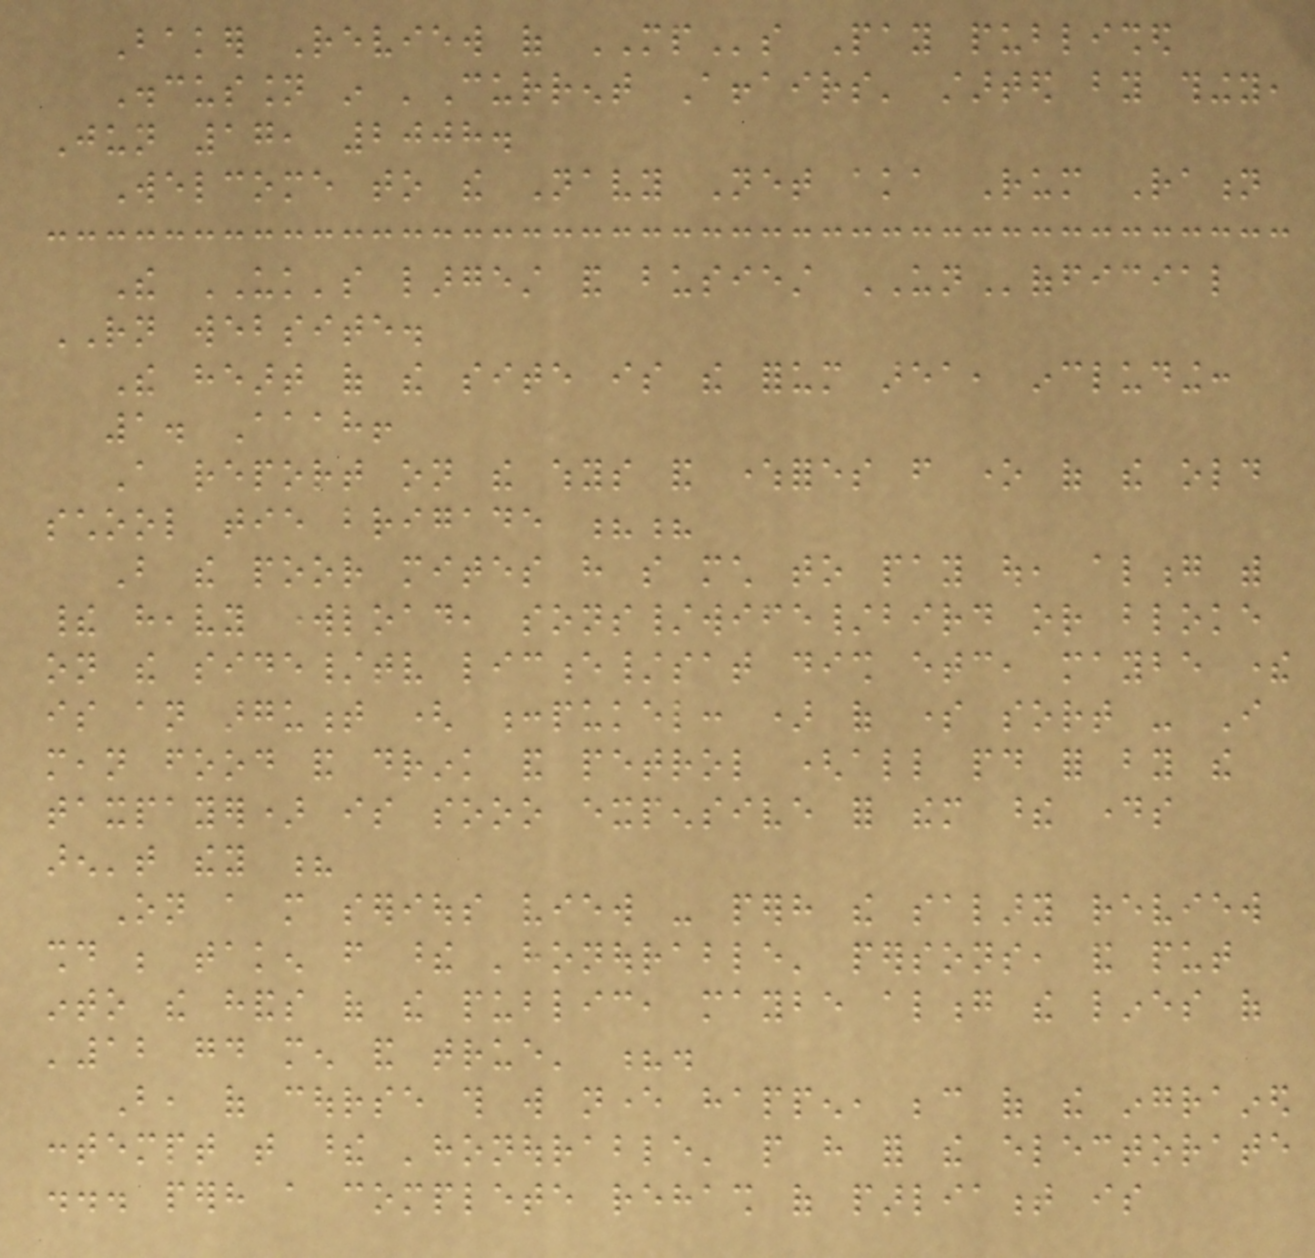Baker Review of MPs Pay published
Discussion in 'Current Affairs' started by thingy,
Jun 17, 2008.
Welcome to the Navy Net aka Rum Ration
The UK's largest and busiest UNofficial
RN website.
The heart of the site is the forum area, including:
1. Aaah!
A report on the whys and wherefores from one of the old
school tie brigade ??
But the poor mites have so much to pay out, along with
their heavy workload, sons/wife/bird or bloke
on the side/tv licence/sat dish etc, maybe there
is an argument ( :pukel: ) of some sort - I
mean food and drink and petrol (all paid for by the
taxpayer) is sooo expensive for them these days
aren't they ?
On a more serious view - perhaps the salary review
should be taken from these 'honourable' persons, and put
into the hands of the public, maybe along the lines of
'12 good men and true' ?.
But, of course this will never happen, because of the ingrained
contempt that these 'honourable' people have for the electorate
... perhaps a complete rehash of parliament is
